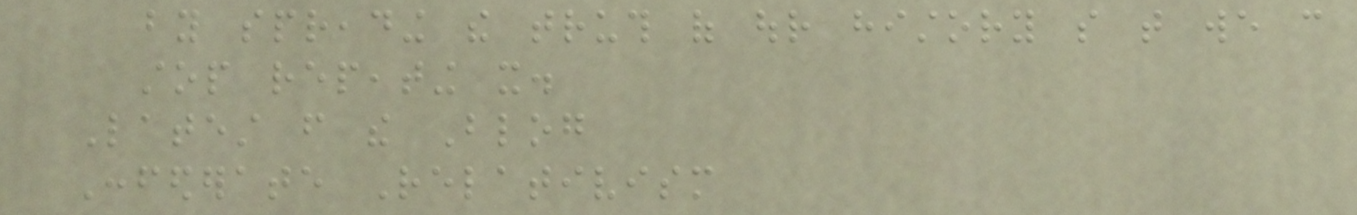by spreading the truth of our history so that we can
stop repeating it.
Latest from the Blog
Confederate Relativism
